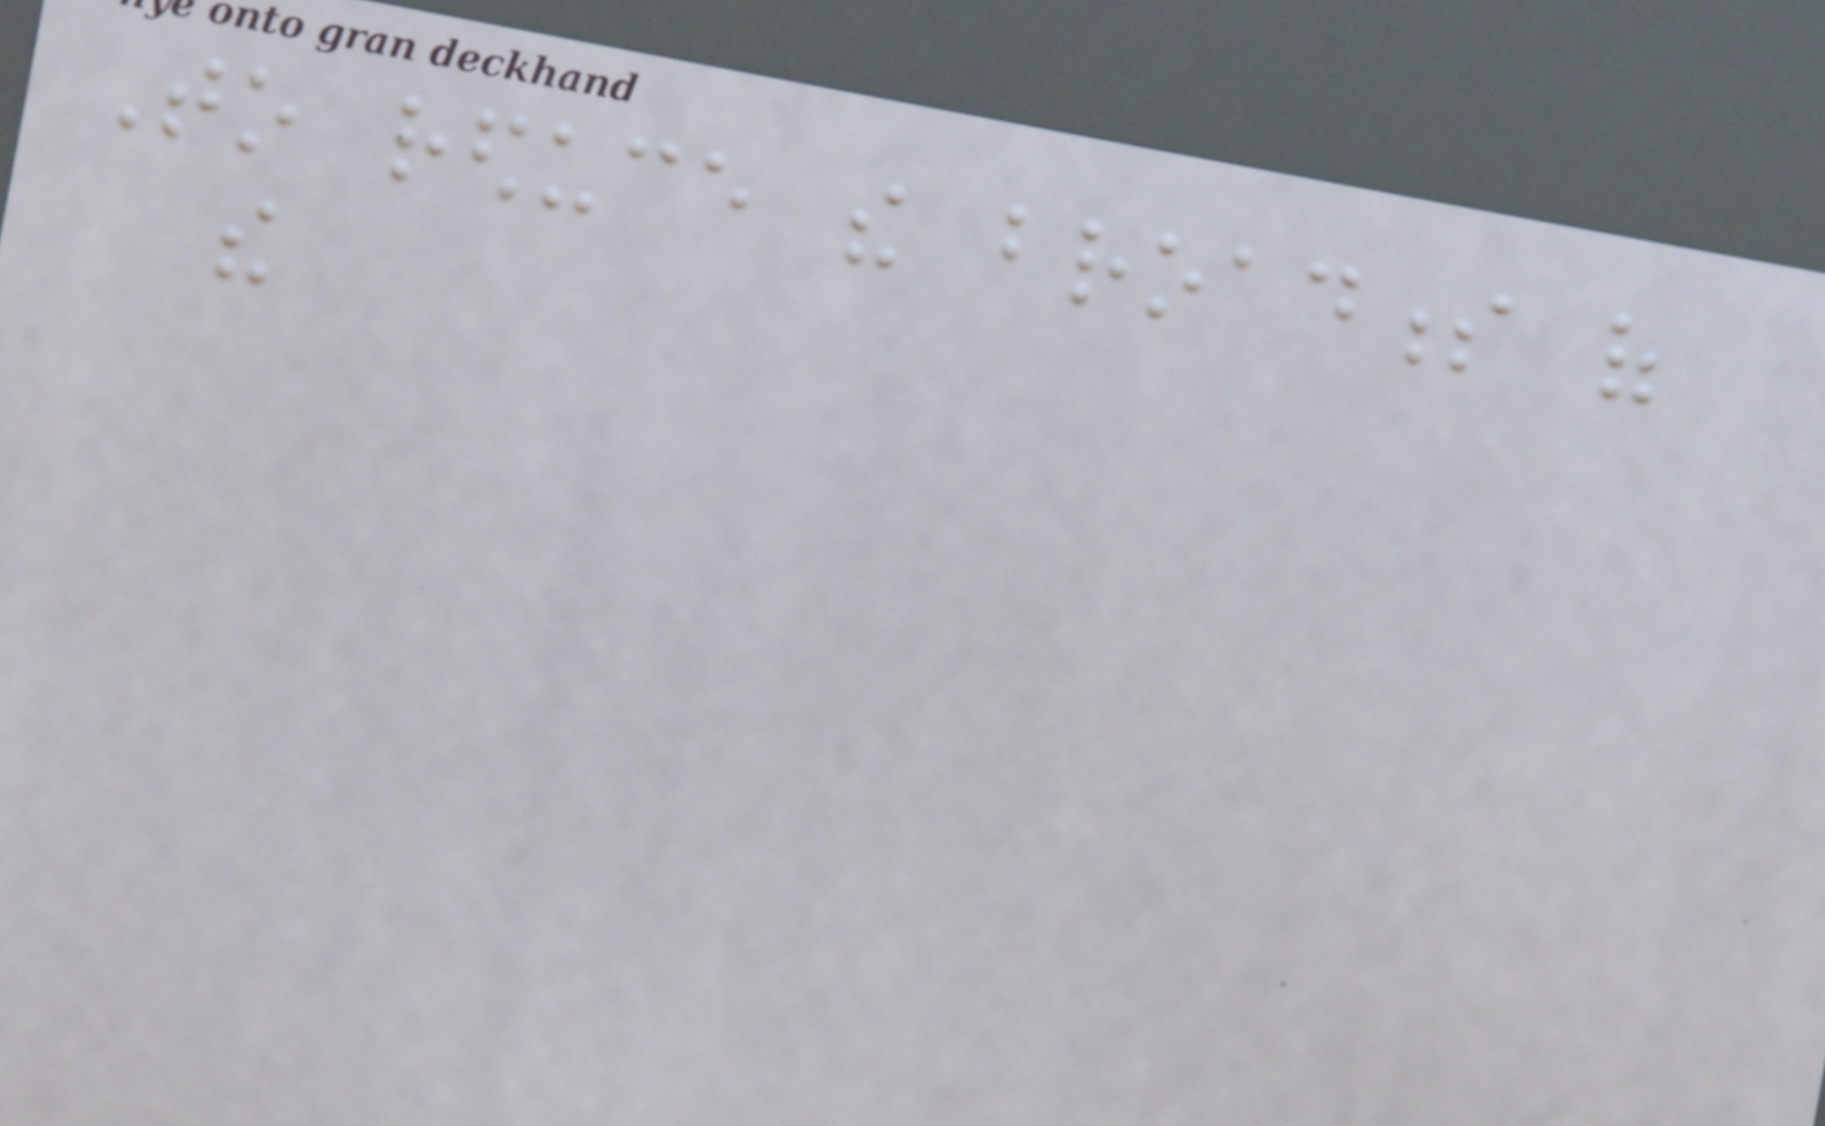To reduce the broadness of
the
